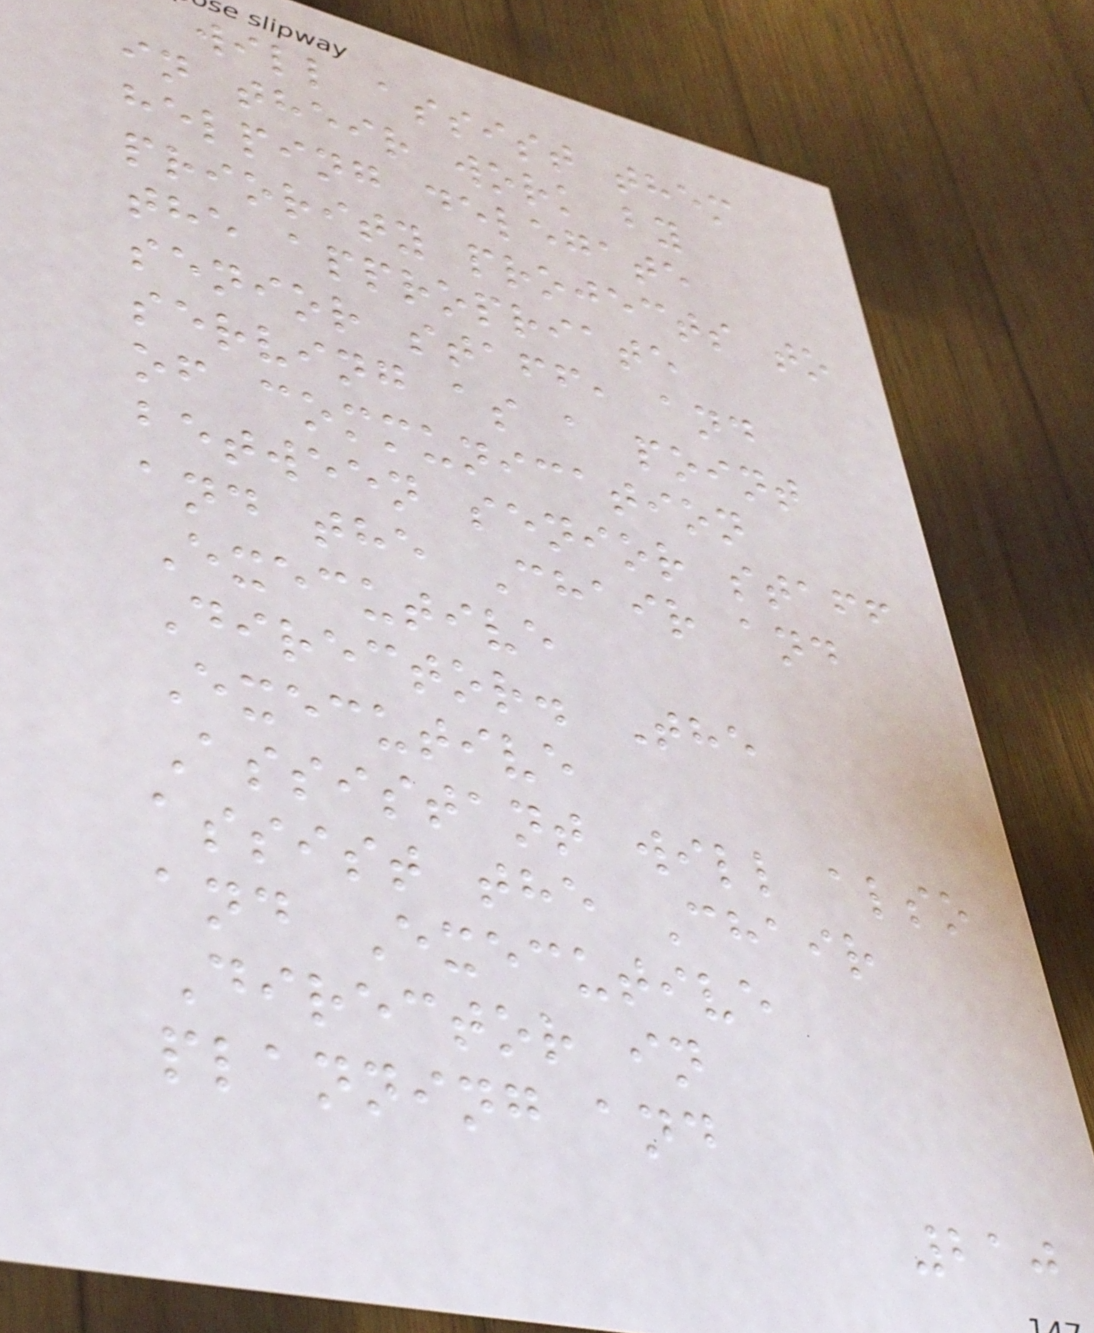will assist them
in their work by
helping delegate
priority projects to
the appropriate
senior staff, and
serving as a point
of communication
between senior staff
and the Chair and
Executive
Director. The
Executive
Assistant will also
assist the Chair
and Executive
Director in
planning and
210
